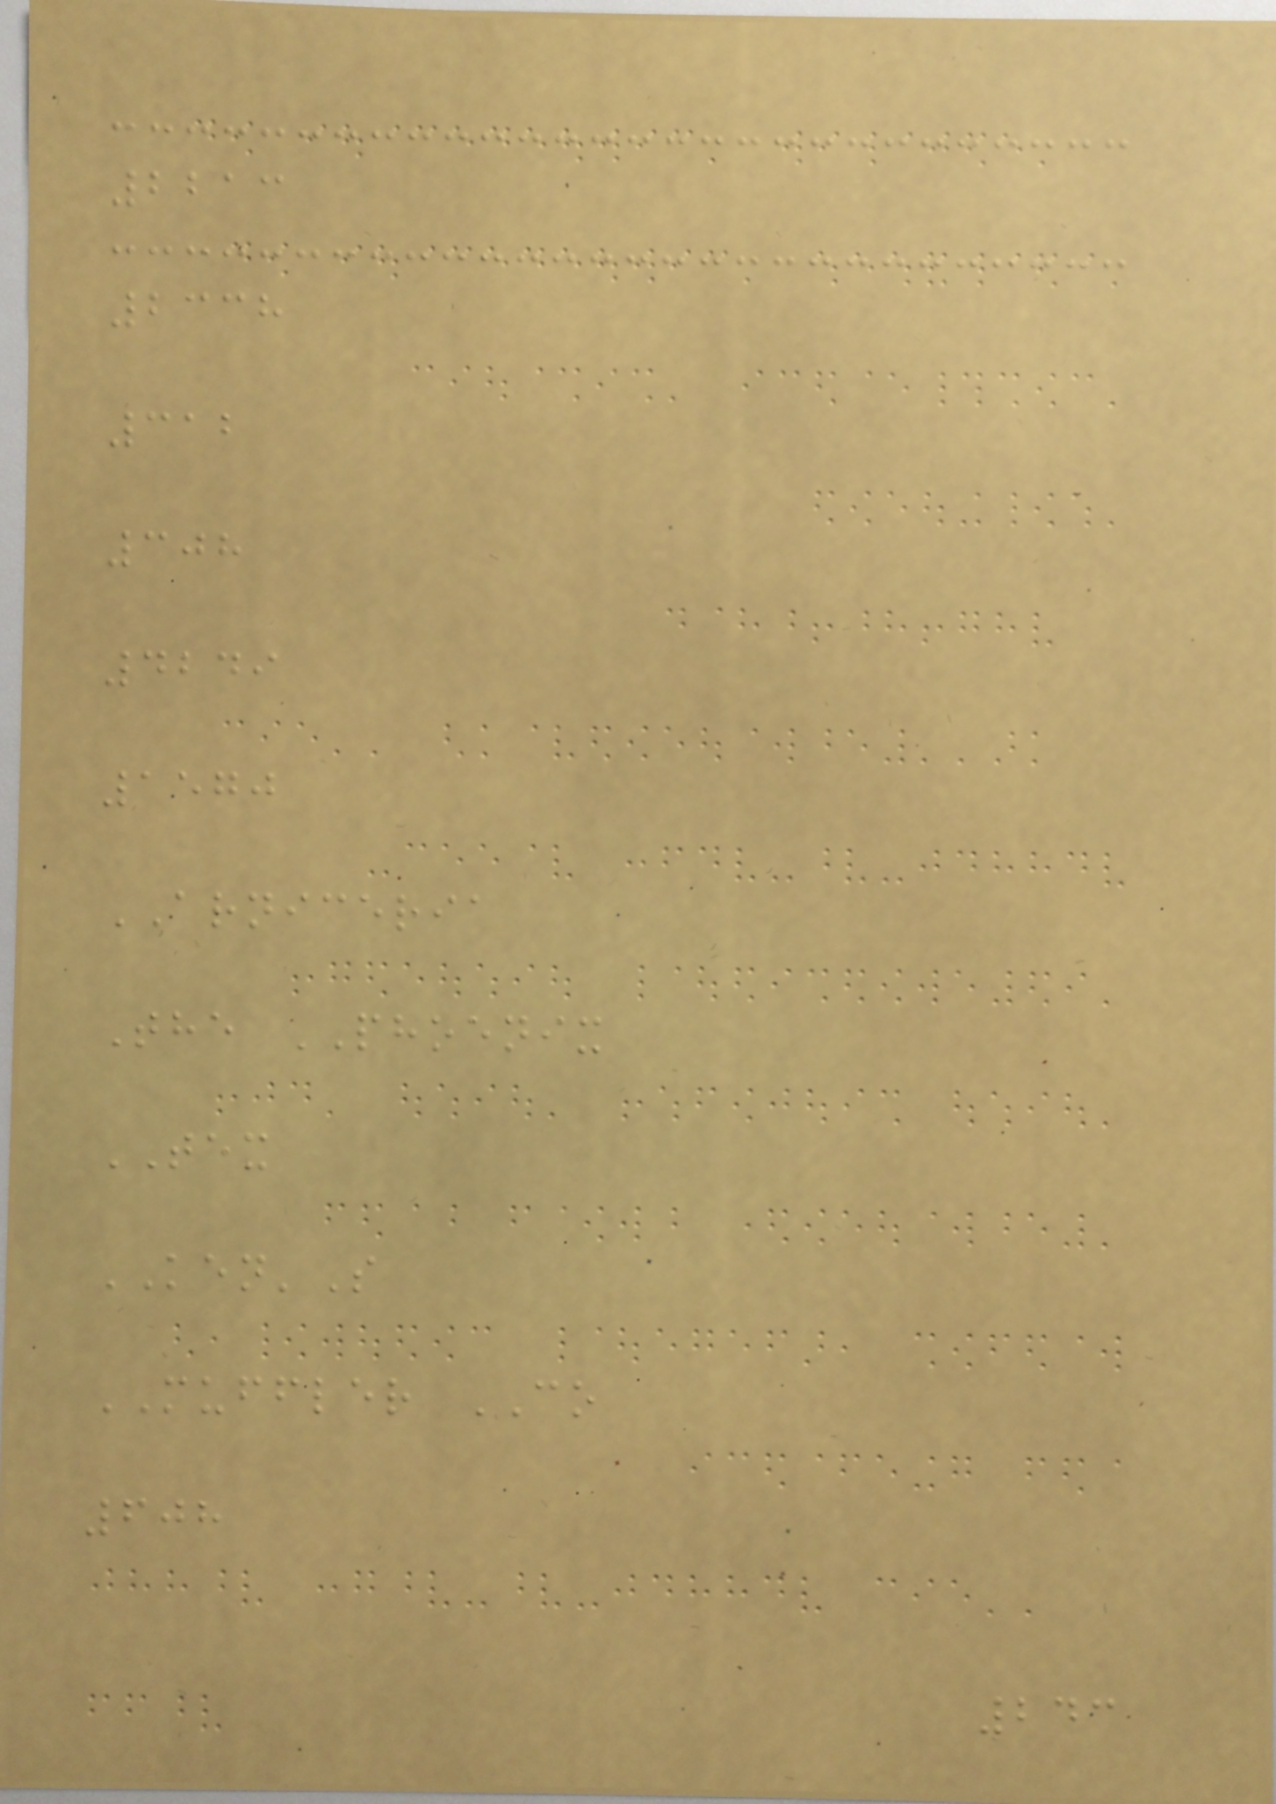2213
2338
312
308
4249
1570
ARNICERIA
The PHOENIX
TEX
KEN'S
MUFFLER CO
608
243
